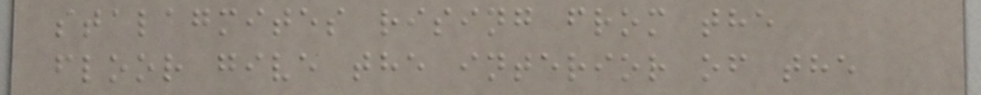stalagmites rising from the
floor give the interior of the
